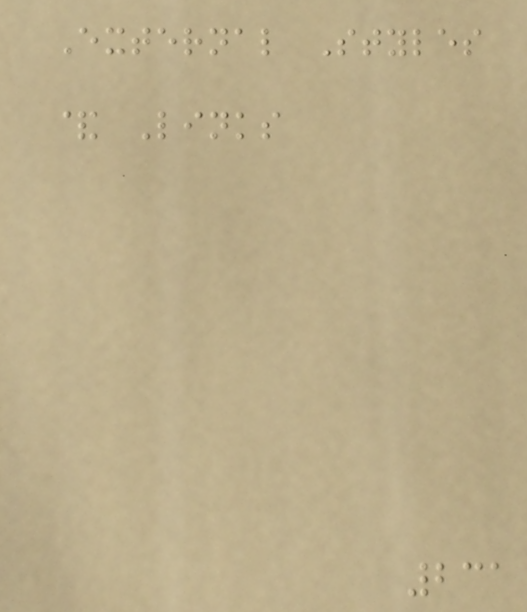External Styles
& Links
231
